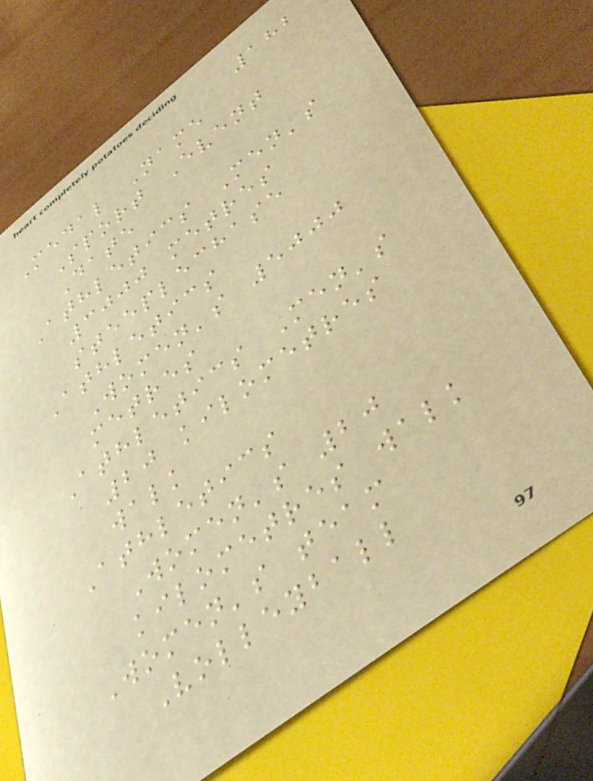182
Medal Name
Sport Event
Date
Athletics Men's
3000 metres
steeplechase
Athletics
Women's 5000
metres
Athletics Men's
20 kilometres
walk
Athletics
Women's 20
kilometres walk
Women's team
Volleyball
